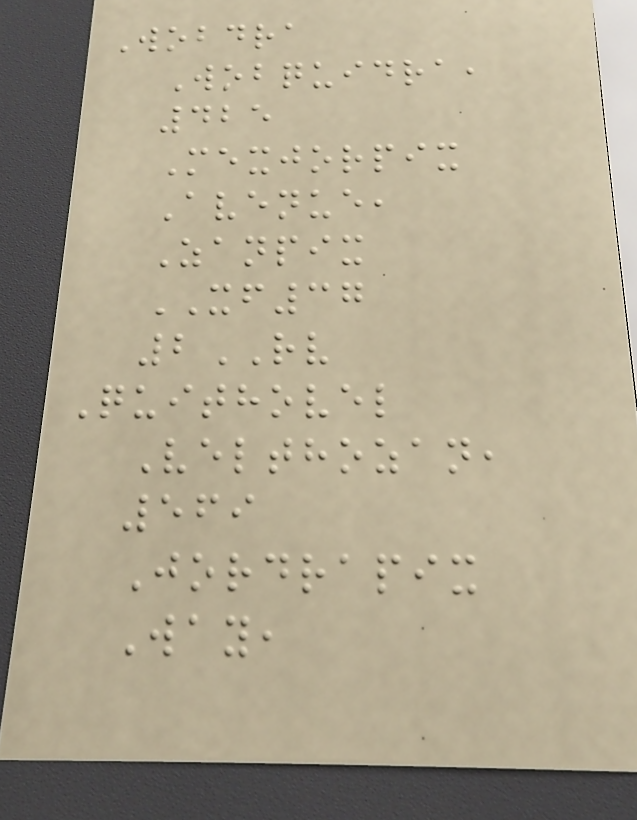Wobdra
Wobquidra,
425
Mexjorpix
Avenue,
Zanpix
XF37
2RV
Quithovel
Velthozan,
569
Jordrapix
Way,
